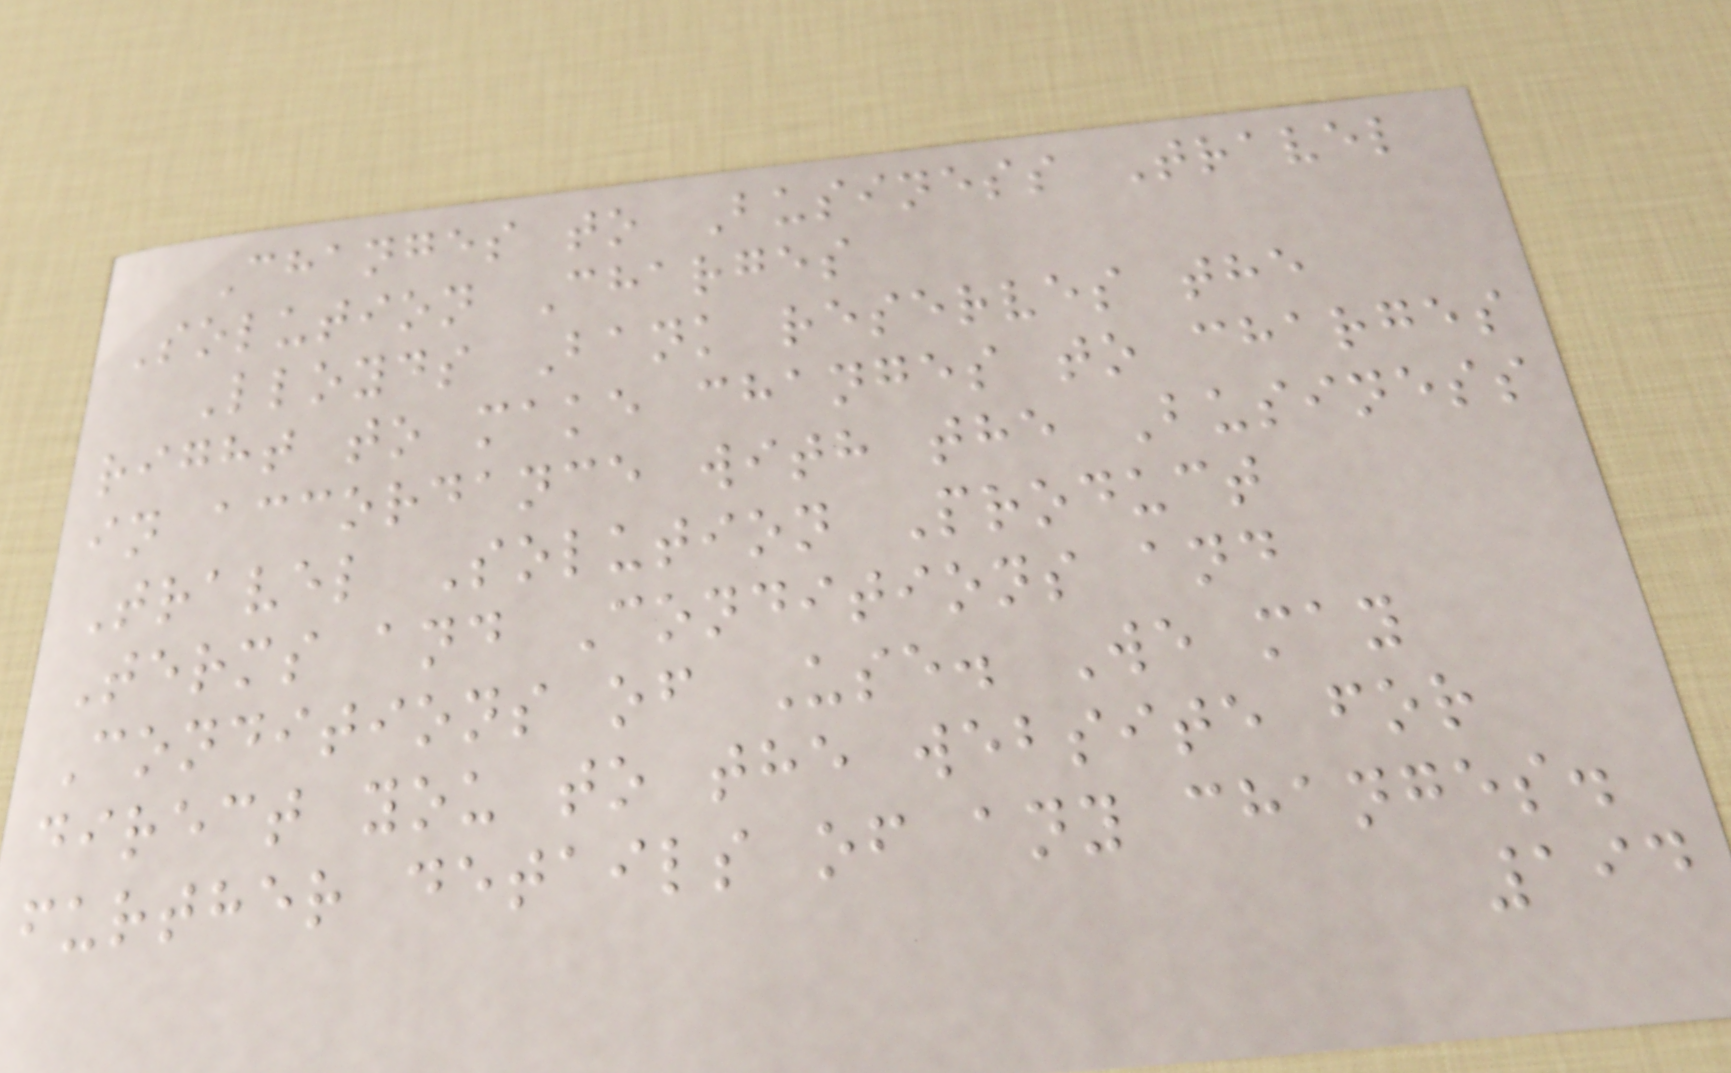Changes to Business Travel
Solution Charges
Lloyds Bank reserves the
right to make changes to charges
in accordance with the Business
Travel Solution Product
Terms and Conditions and
Conditions of Use. We may
direct you to the website for
further details of any changes.
194
